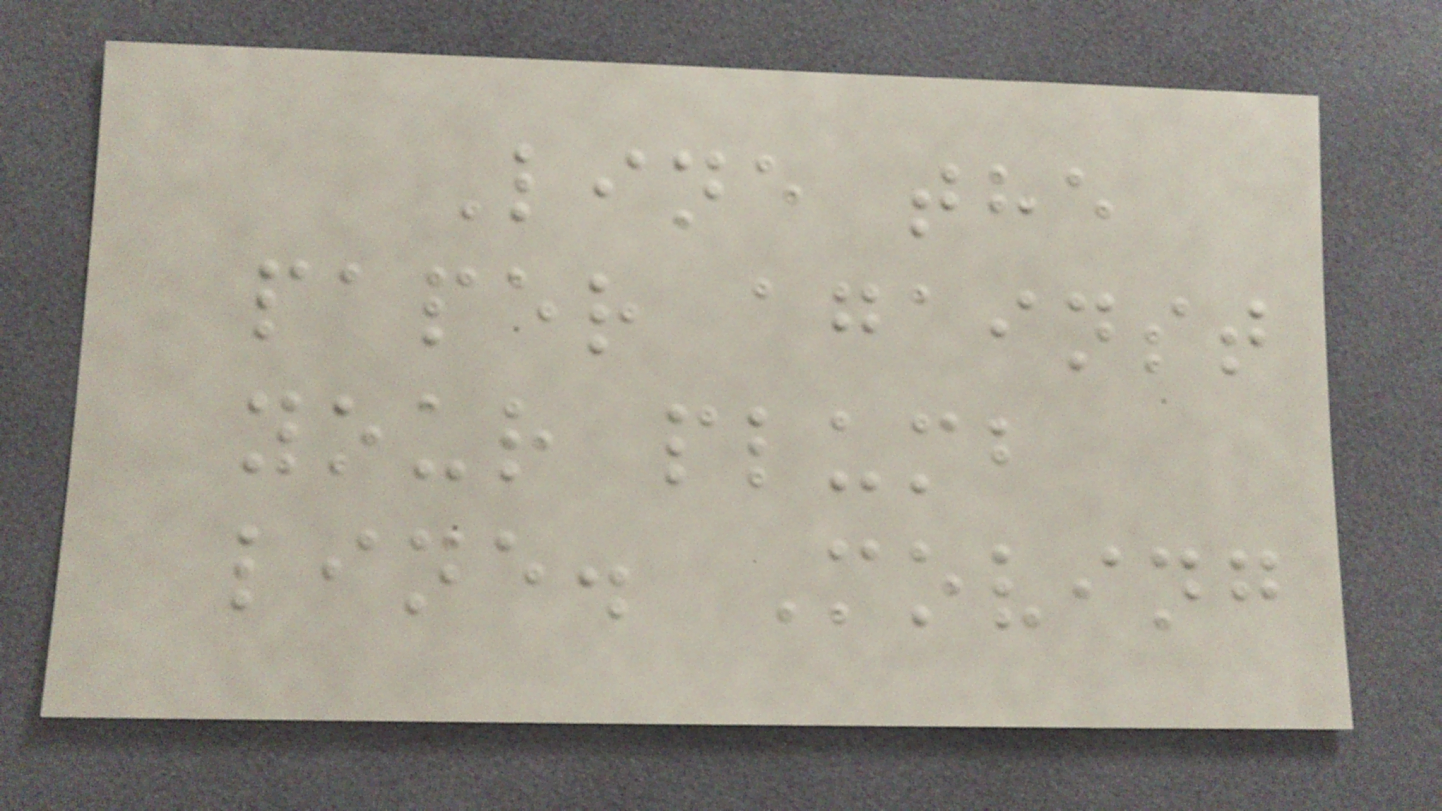Line the
paper against
your plumb
line. Moving
